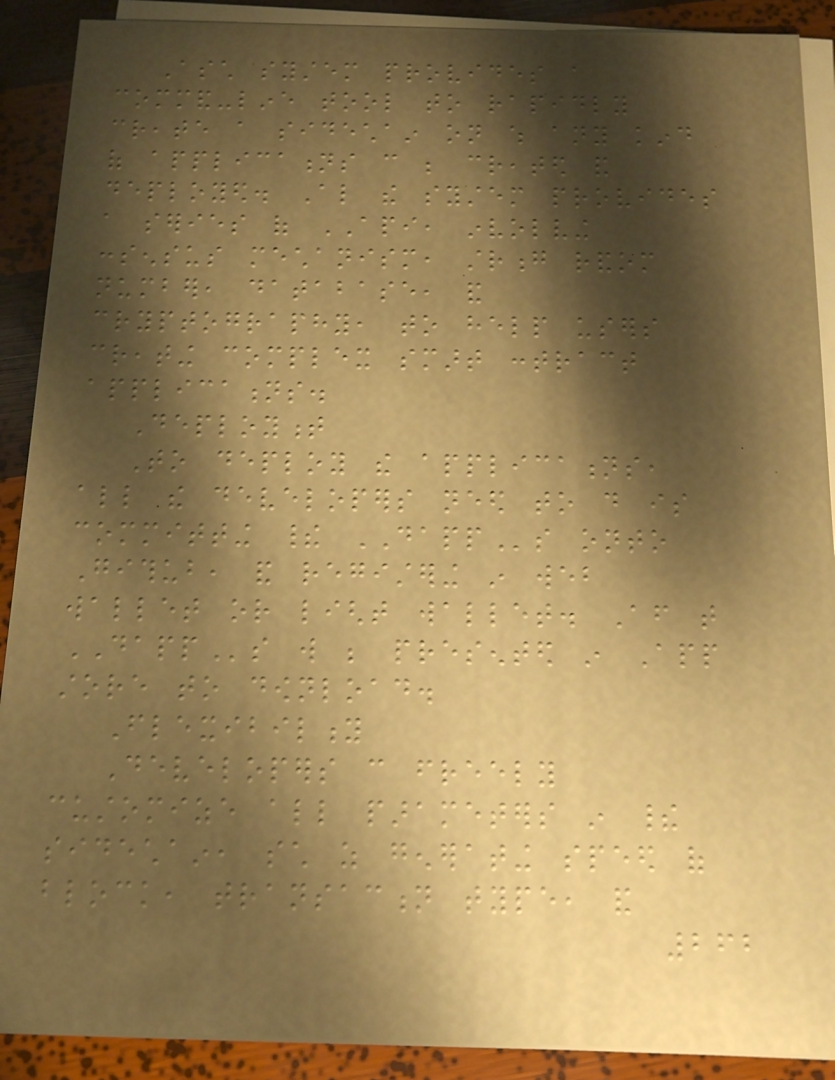Asch system provides a
command-line tool to rapidly
create a sidechain on which any kind
of applications can be created and
deployed. Also the system provides
a series of API, involving
consensus mechanism, strong random
number, database, and
cryptography, to help users
creating complex smart contract
applications.
Deployment
To deploy the applications,
all the developers need to do is
committing their DAPPs onto
Github, and registering in web
wallet or light wallet. After that
DAPPs will be presented in App
store to download.
Flexibility
Developers can freely
customize all parameters in their
sidechain, such as generating speed of
block, transaction type, and
262
